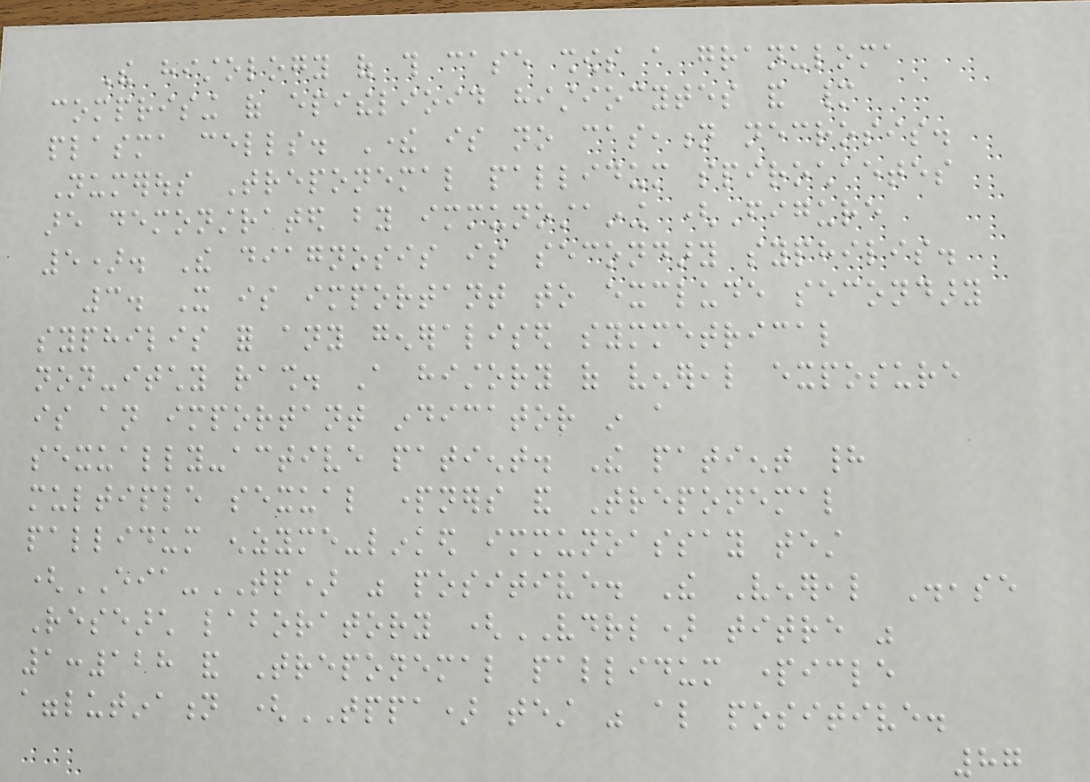The histology of this case shows a granuloma
comprising of epithelioid histiocytes and many
plasma cells. There is no caseation necrosis.
Numerous Treponemal pallidum spirochaetes
are demonstrated by immunostaining (Figure
5). The diagnosis is secondary syphilis.
3. It is important to exclude secondary
syphilis for any generalised symmetrical
non-itchy rash. A history of venereal exposure
is an important indicator in a
sexually-active patient. The patient had
multiple sexual partners and Treponemal
pallidum enzyme-linked immunoassay test
(EIA-TP) was positive. The Venereal Disease
Research laboratory (VDRL) titre was
1:128 and Treponemal pallidum particle
agglutination (TPPA) test was also positive.
87
